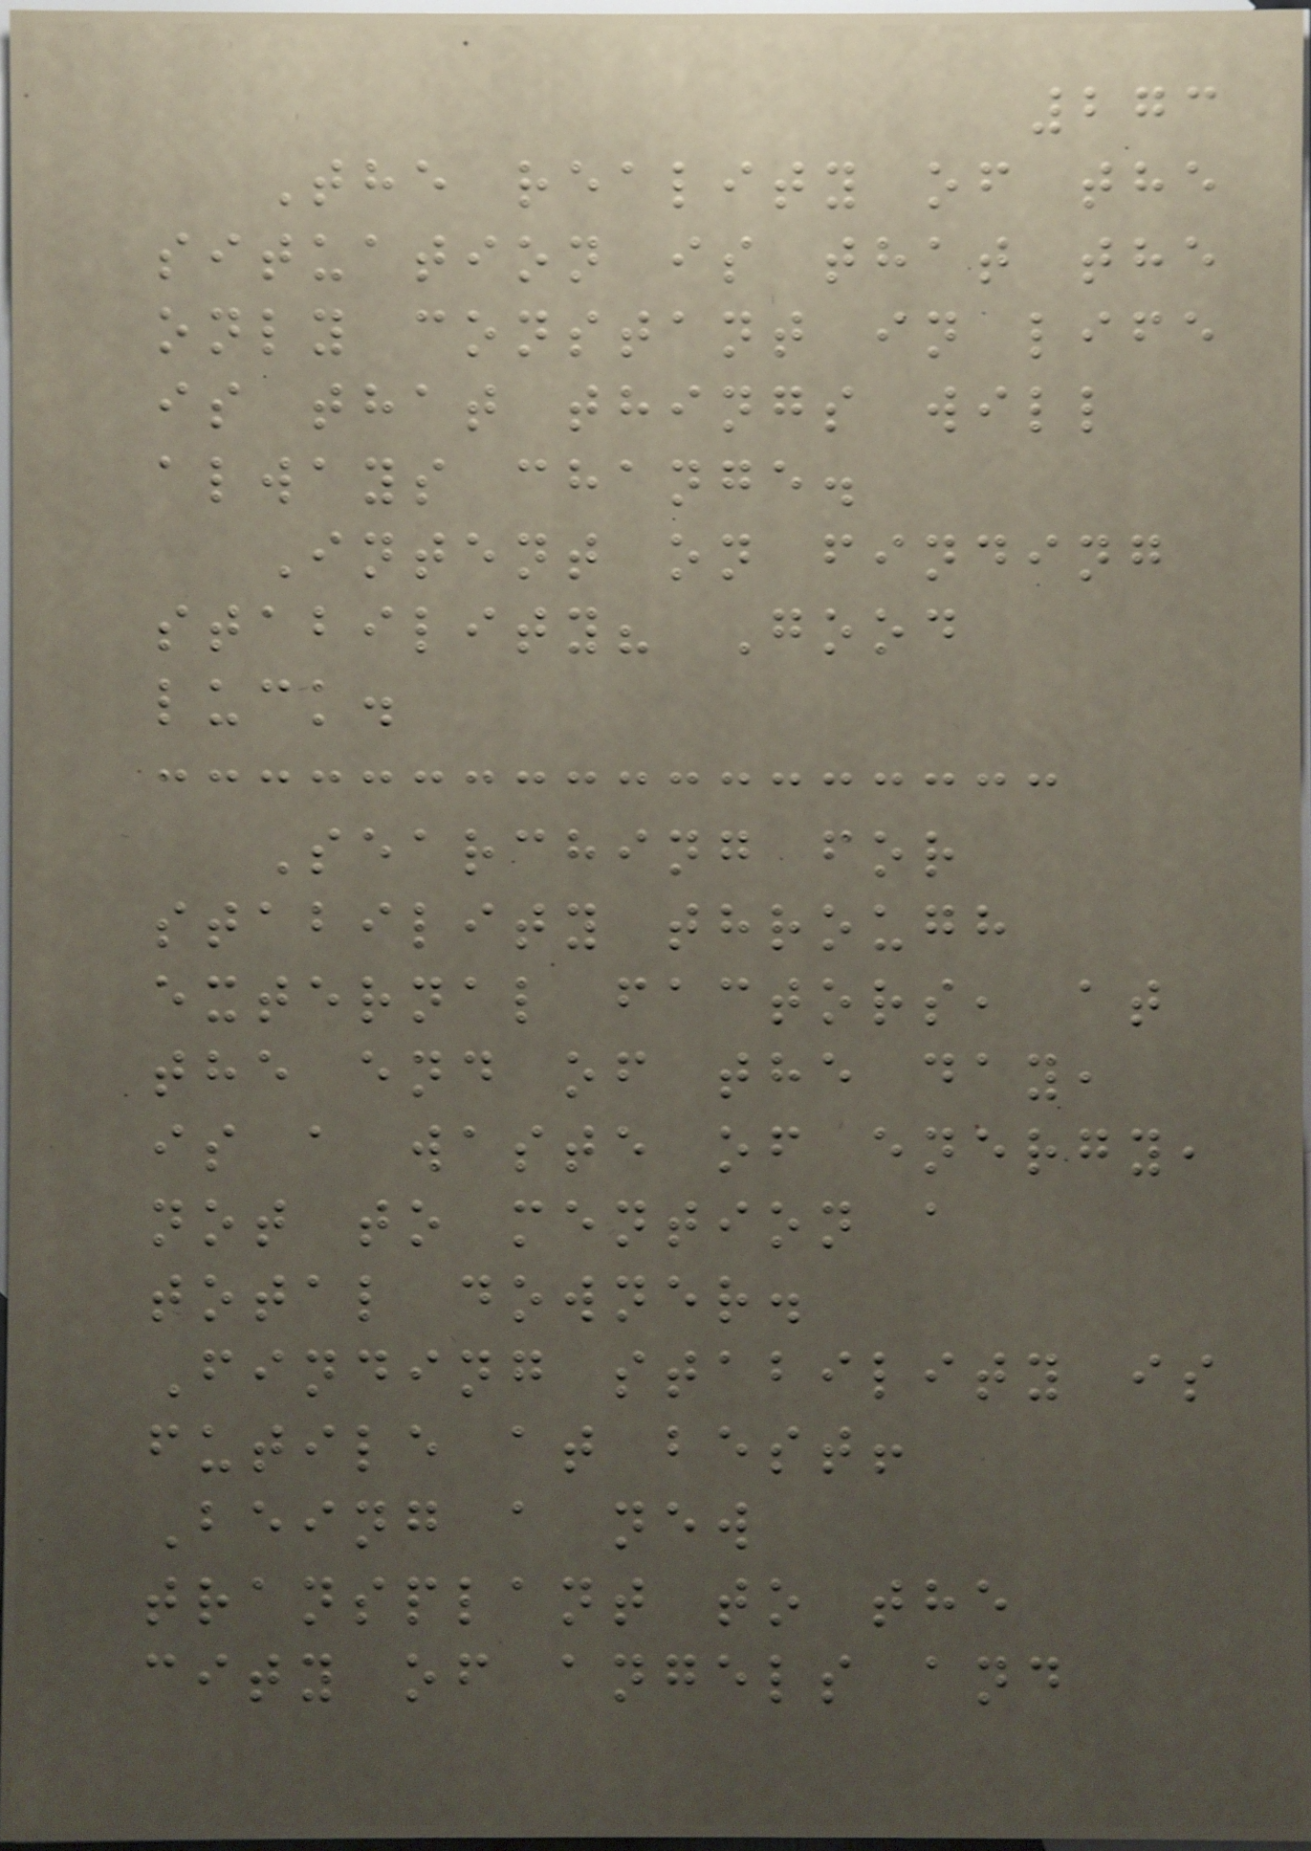273
The reality of the
situation is that the
only constant in life
is that things will
always change.
Intent on finding
stability? Good
luck.
Searching for
stability through
external factors, at
the end of the day,
is a waste of energy,
not to mention a
total downer.
Finding stability is
futile at best!
Being a new
transplant to the
city of angels and
